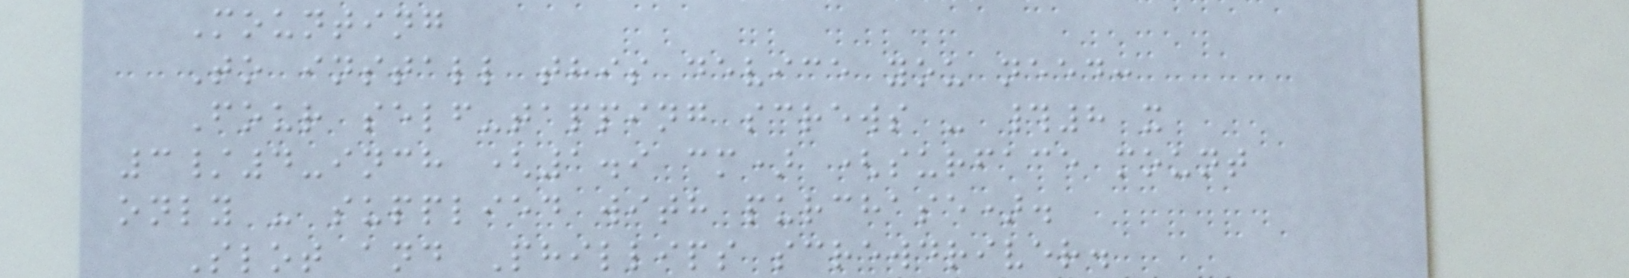Mounting
To install this device you need:
Four self-tapping screws - #8 x
3/4-inch (1.9 cm) (surface mount
only - supplied with purchase).
Slot and Phillips screwdriver.
